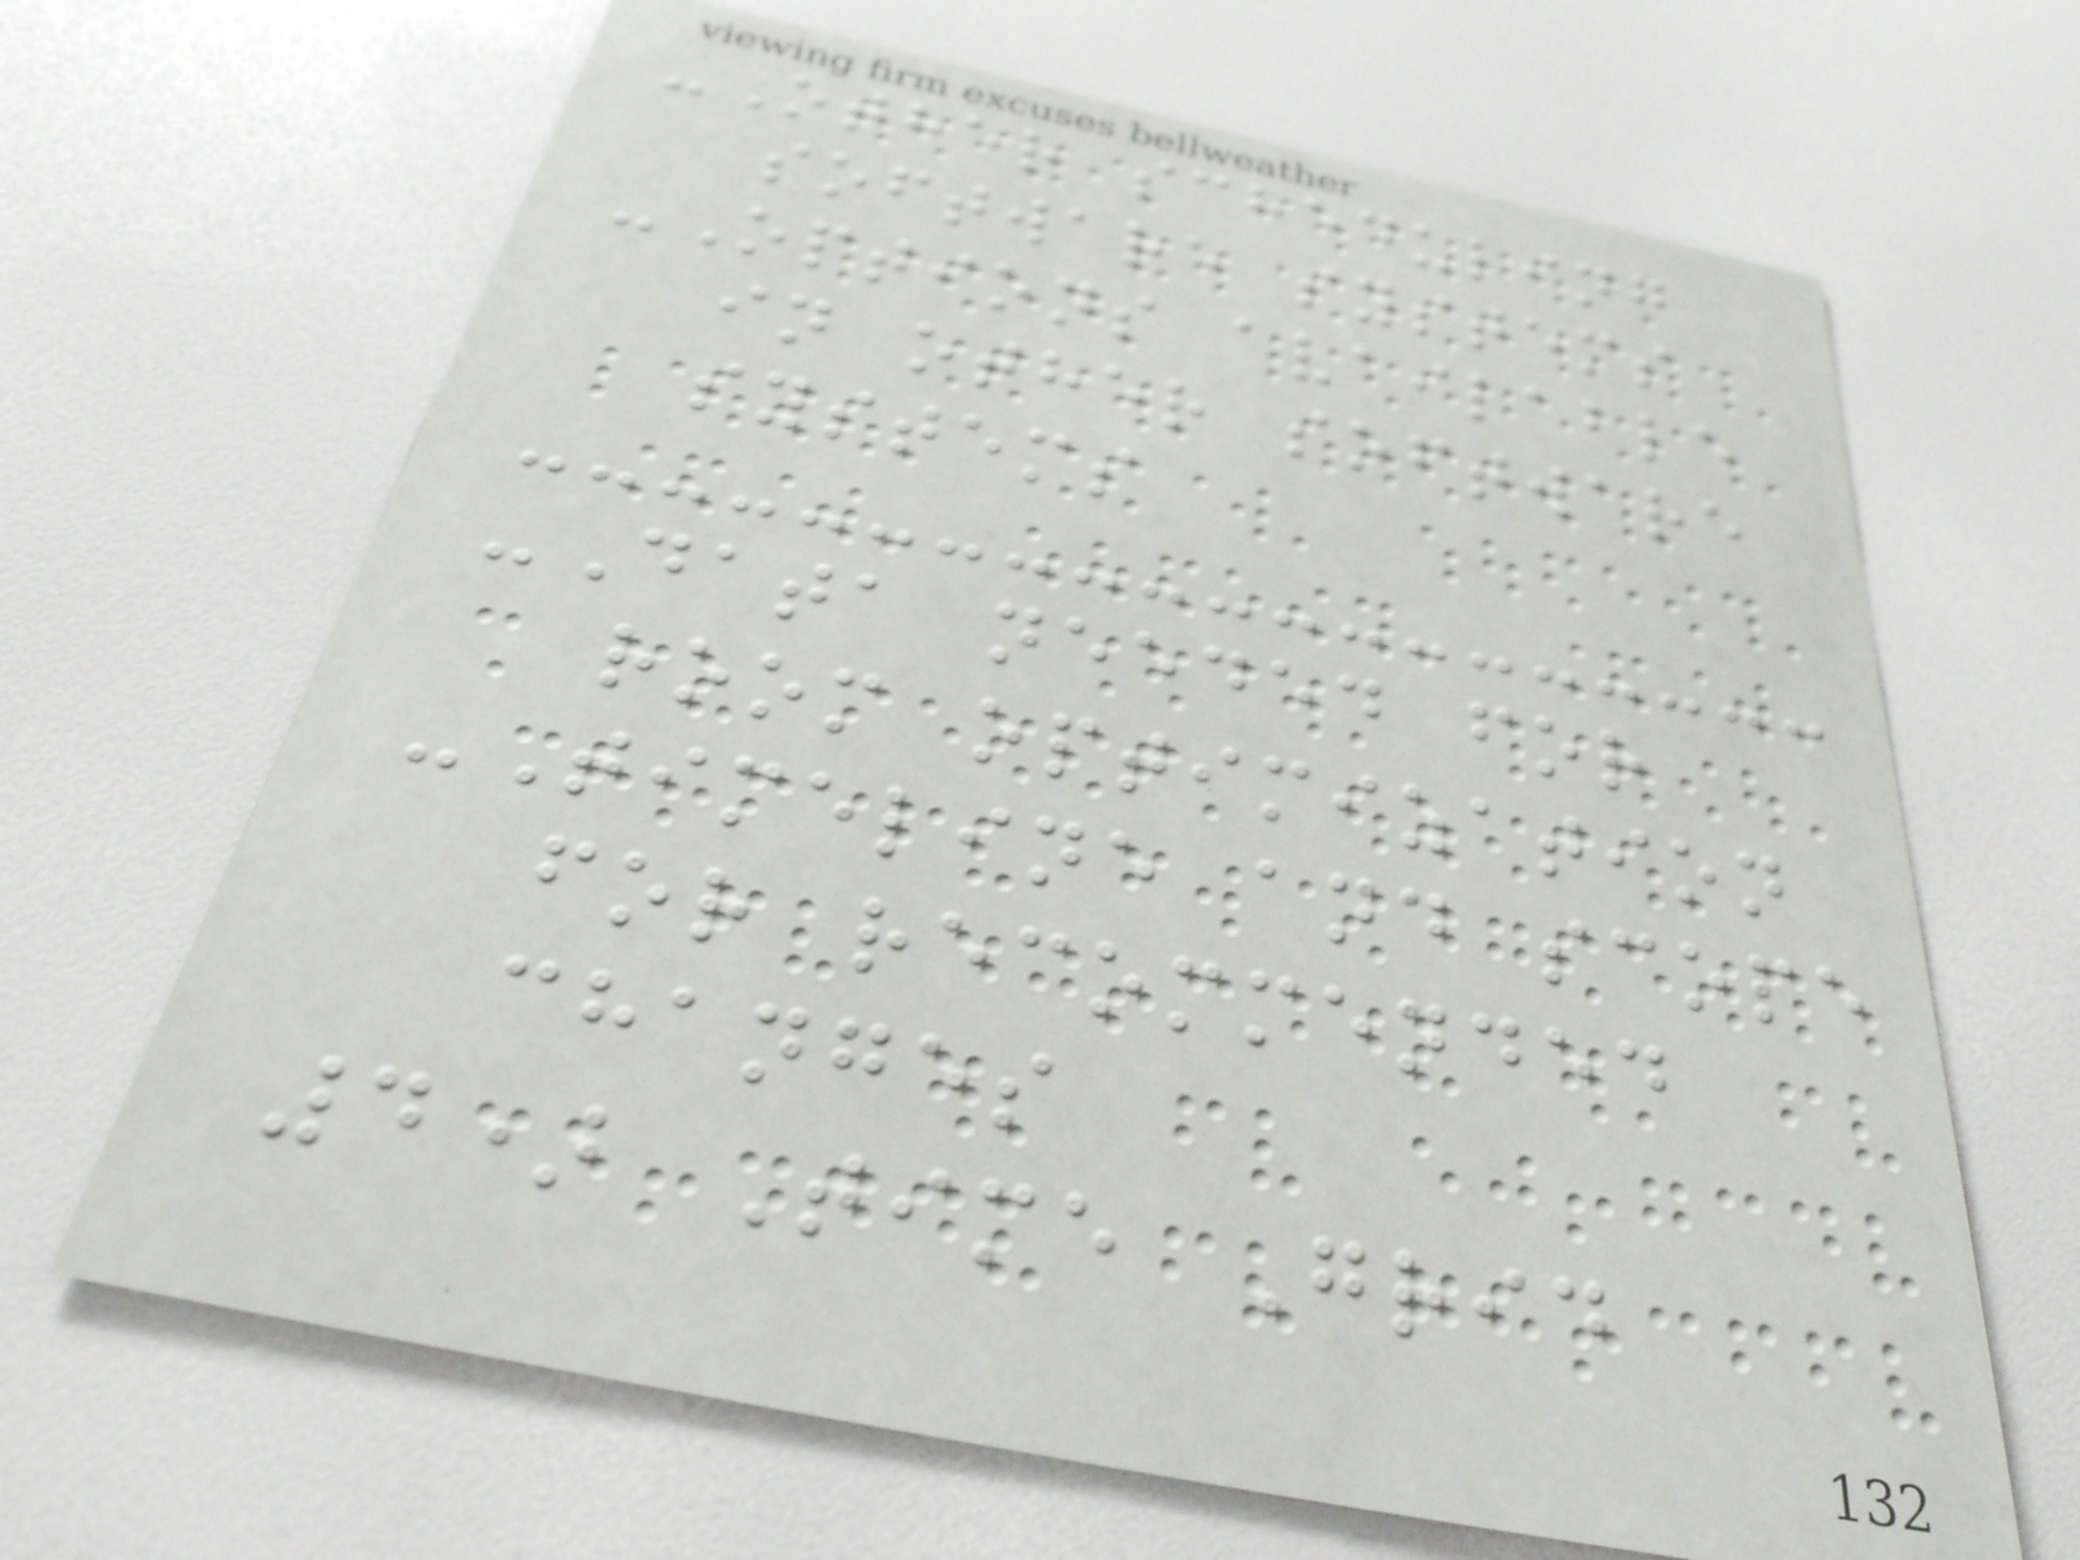-Other scheduling
software systems
-Options available
in other software
systems
-Data needed for
room optimization
-Timeline and scope
for recommended
changes
4) Time Grid
